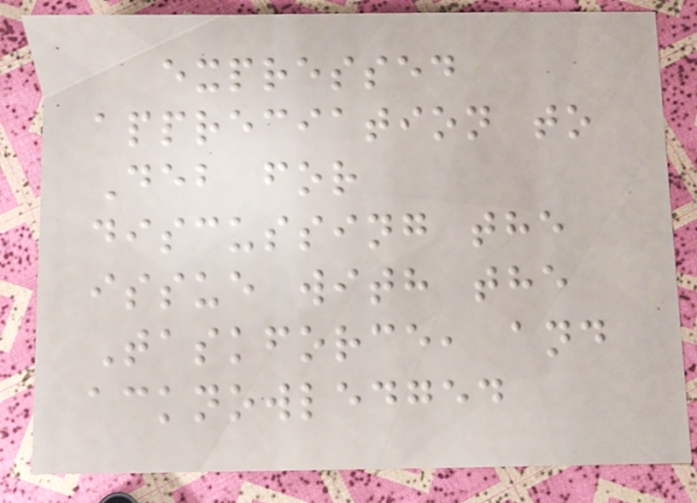expressed
appreciation to
Deb for
discussing the
issue with the
Taskforce, and
acknowledged
